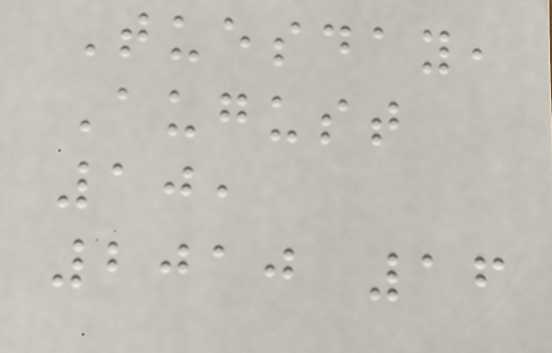Tuesday,
August
10,
2010 16
